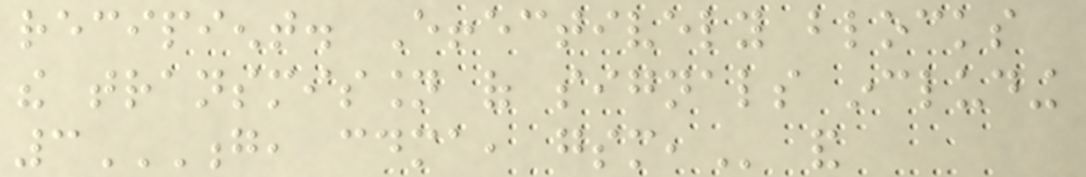recipient. Effectively blocks
the transmission of signals including
3G, CDMA, GSM, and
